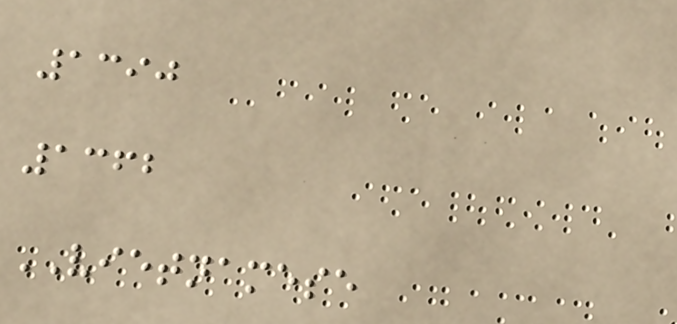1390
1362
VIETNAMESE
